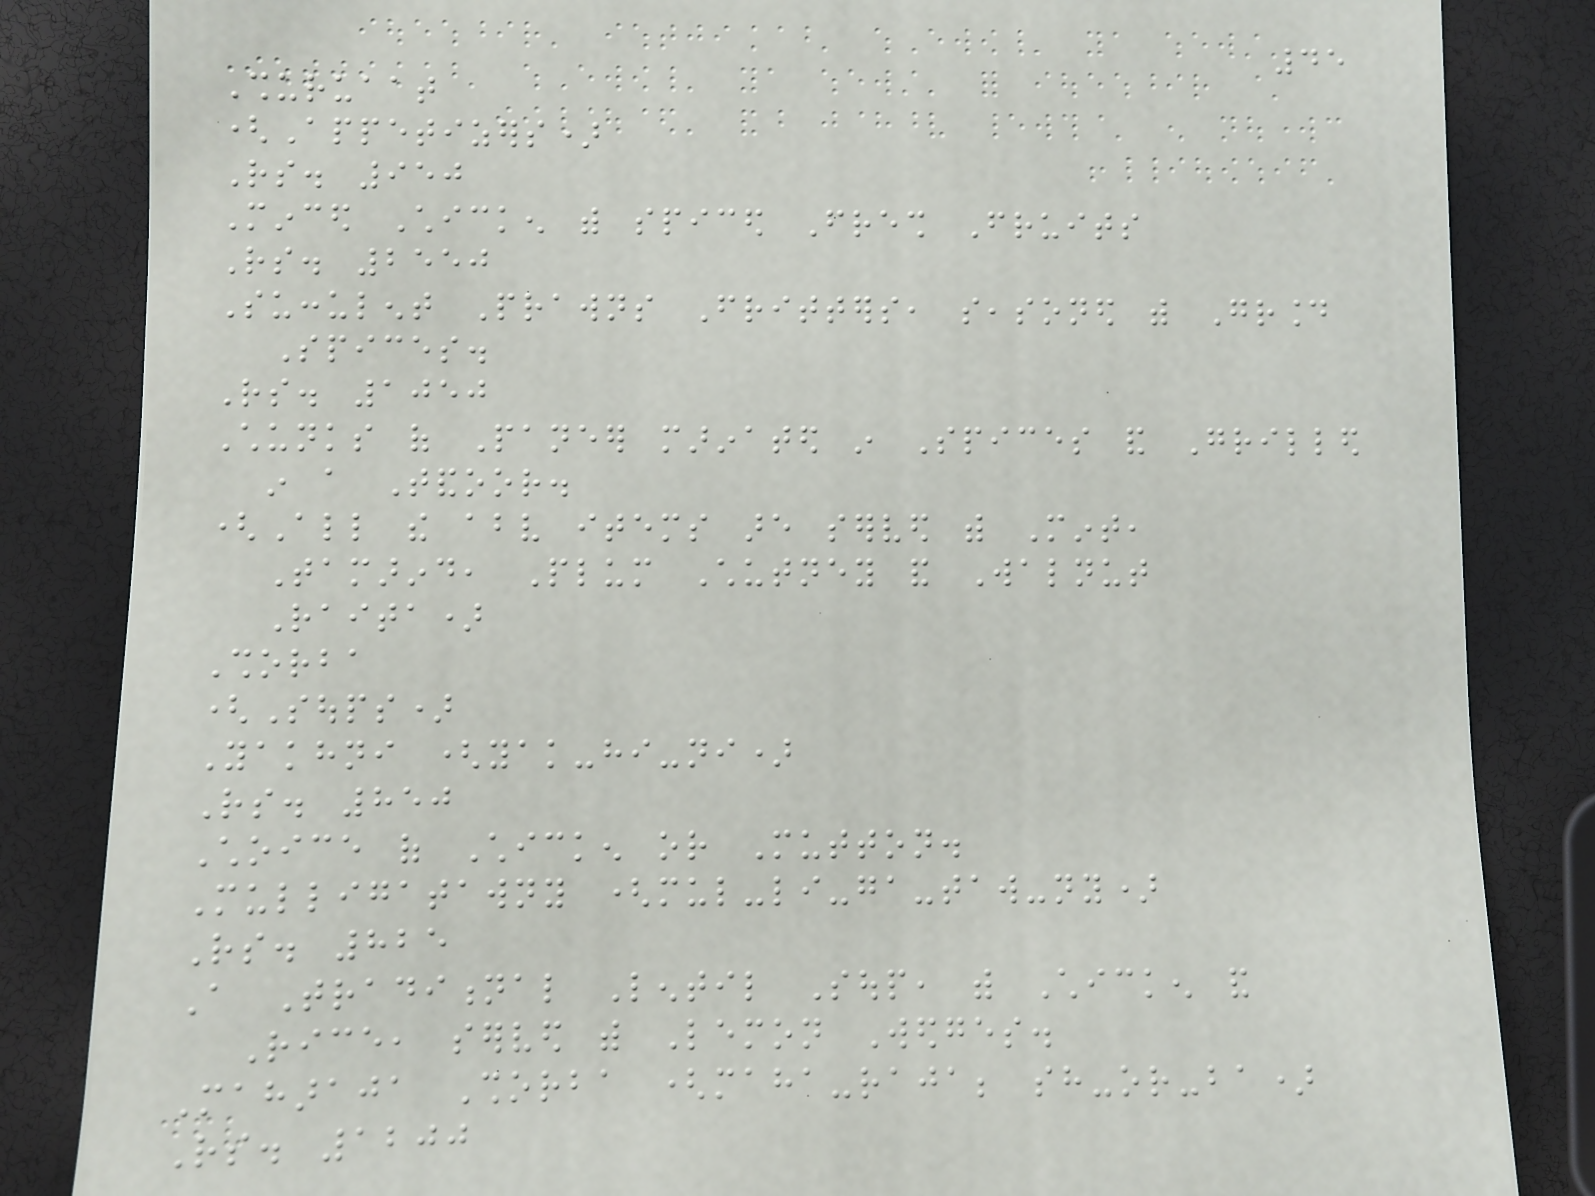45
Shuruaat
(Appetizers)
Rs. 950
Minced Chicken with spiced Fresh Fruits
Rs. 2550
Succulent Prawns Fritters, seasoned with Ground
Spices.
Rs. 1050
Chunks of Paneer marinated in Spices and Grilled
in a Tandoor.
(All the above items are served with Mint,
Tamarind, Plum Chutney and Walnut
Raita)
Shorba
(Soups)
Yakhni (yak-hi-ni)
Rs. 850
Choice of Chicken or Mutton.
Mulligatawny (mul-li-ga-taw-ny)
Rs. 825
A Traditional Lentil Soup, with Chicken and
Rice, served with Lemon Wedges.
Maharaja Shorba (maha-raja; sh-or-ba)
Rs. 1200
